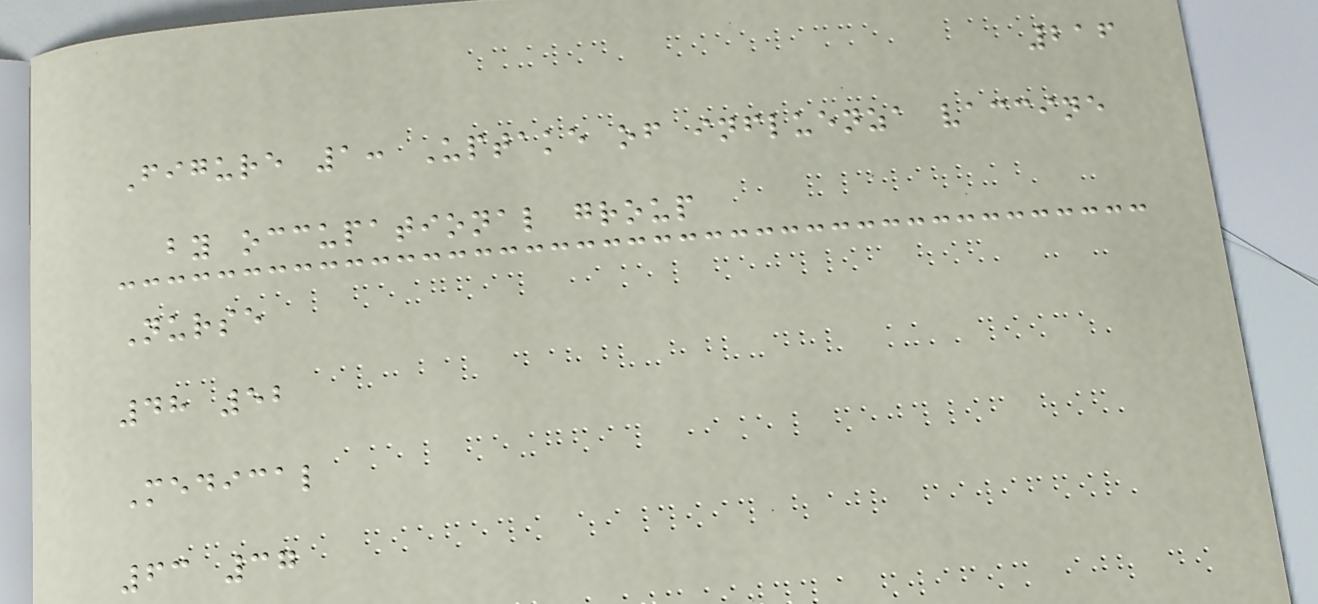216
Figure 1: Uptake of influenza vaccine
by occupational group
Nurse
48 52
Medical
63 37
